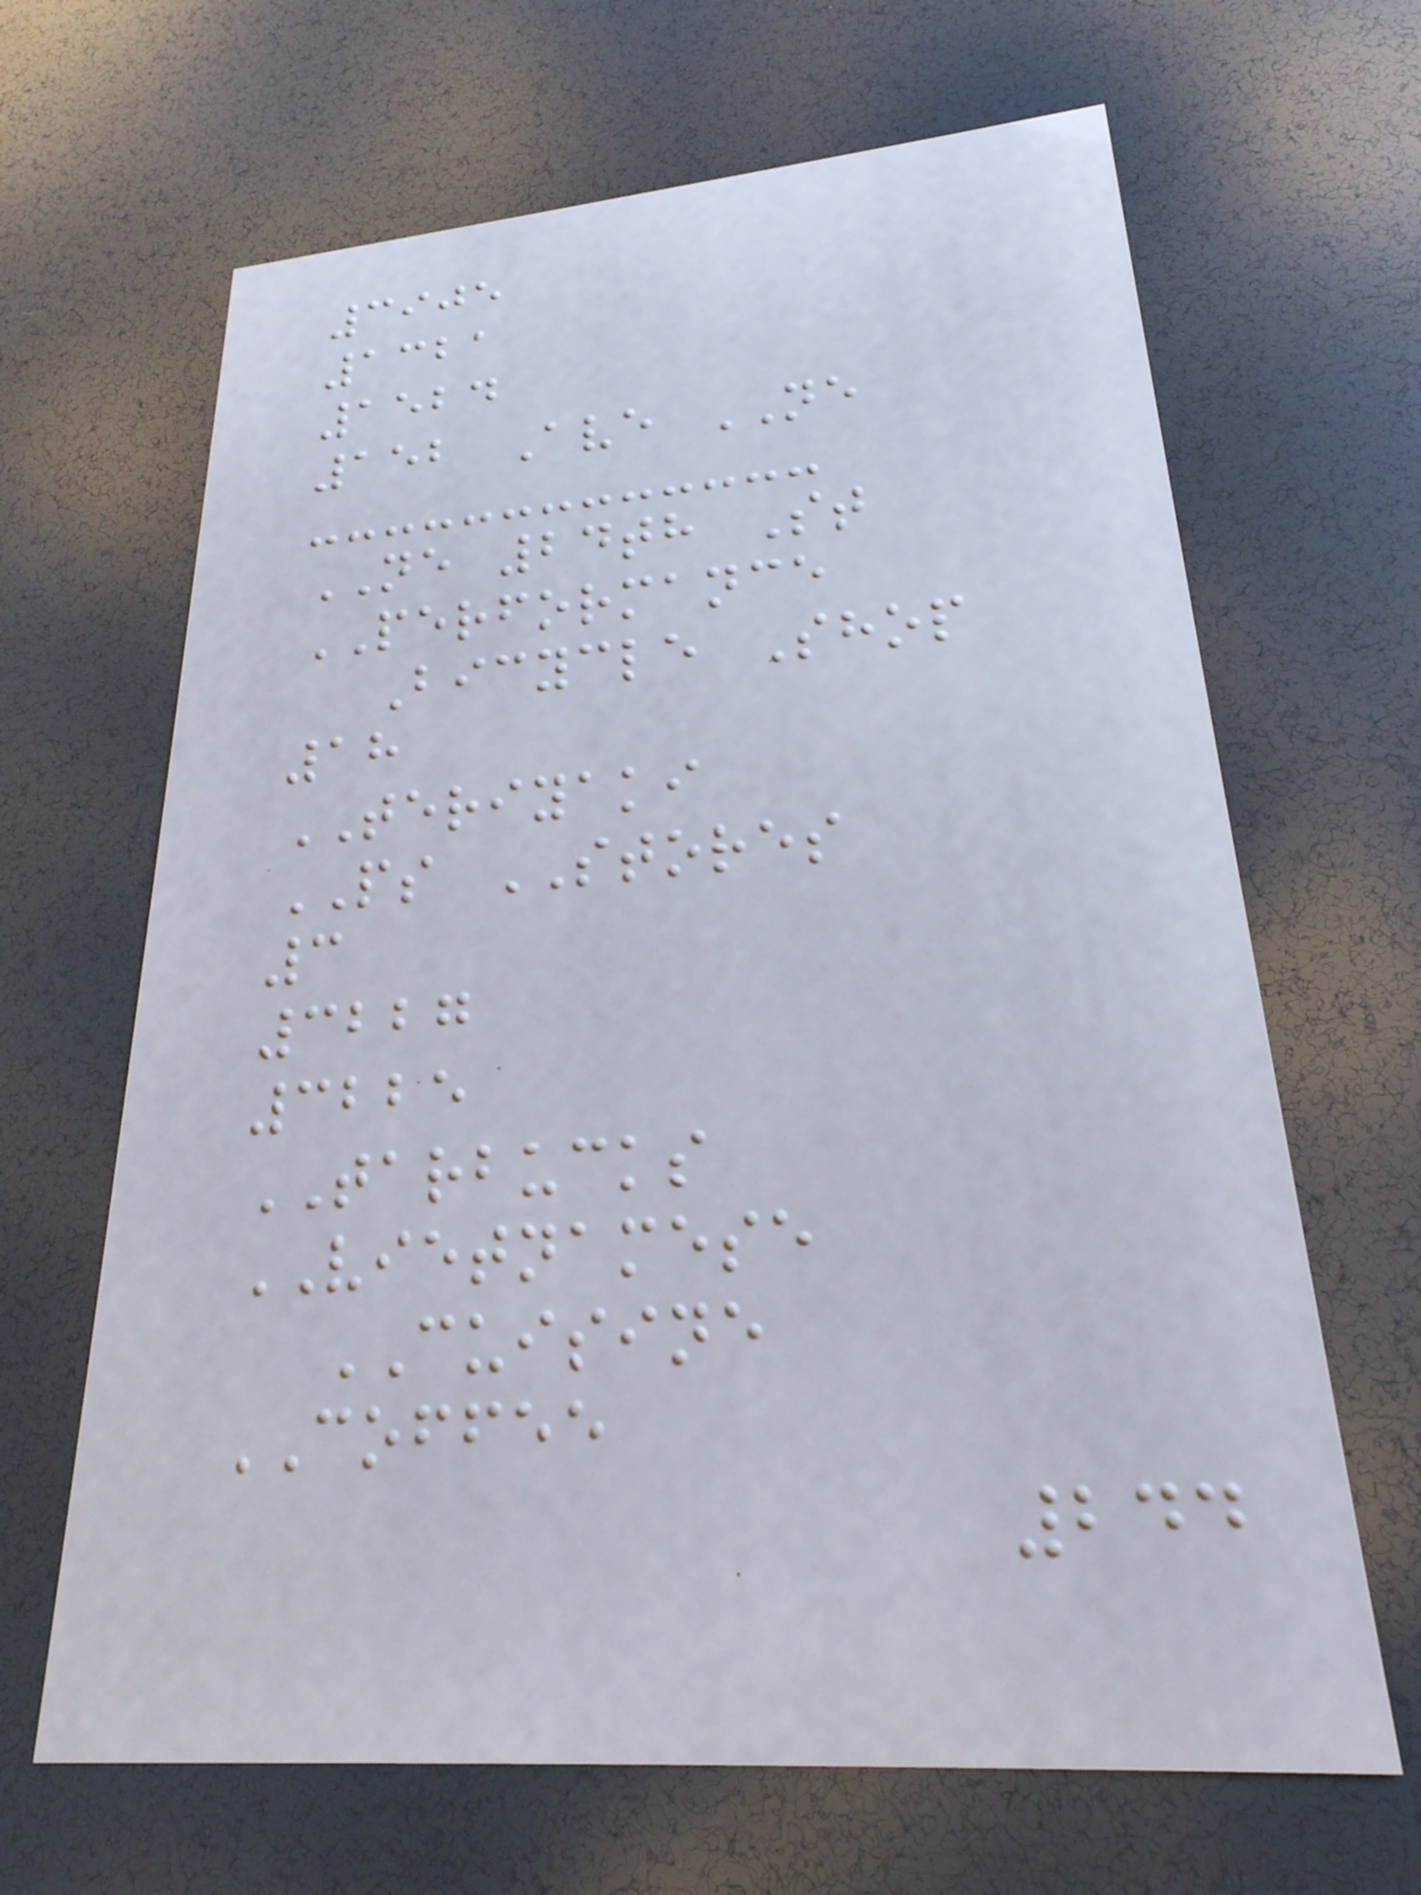3905
1321
1524
152 Ave NE
NE 24th St
PERFORMANCE
Bicycle Shop
18
TERIYAKI
PS STORES
3
3227
3225
TARBUCKS
VIETNAMESE
CUISINE
COFFEE
244
